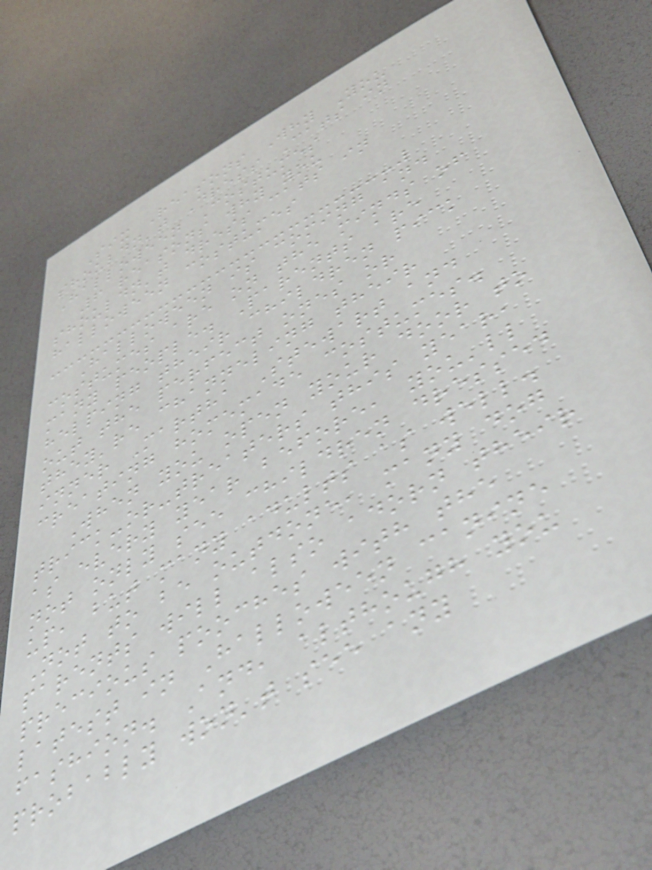Six Reasons Why You
shouldn't Dress Cats in
Halloween Costumes
6 reasons why you
shouldn't dress cats in
halloween costumes
Halloween is coming and
costumes are on the minds of
many people. Parents are
helping their children pick
out the perfect ones or
they're channeling their
inner Martha Stewart and
creating homemade costumes.
When you open your door to
trick-or-treaters this year,
as every year before, you'll
not only see children dressed
up, but many adults as well.
Not to be outdone, many dog
parents will also adorn their
precious pooches with the
latest in Halloween canine
fashion. And, although you
probably won't see any
